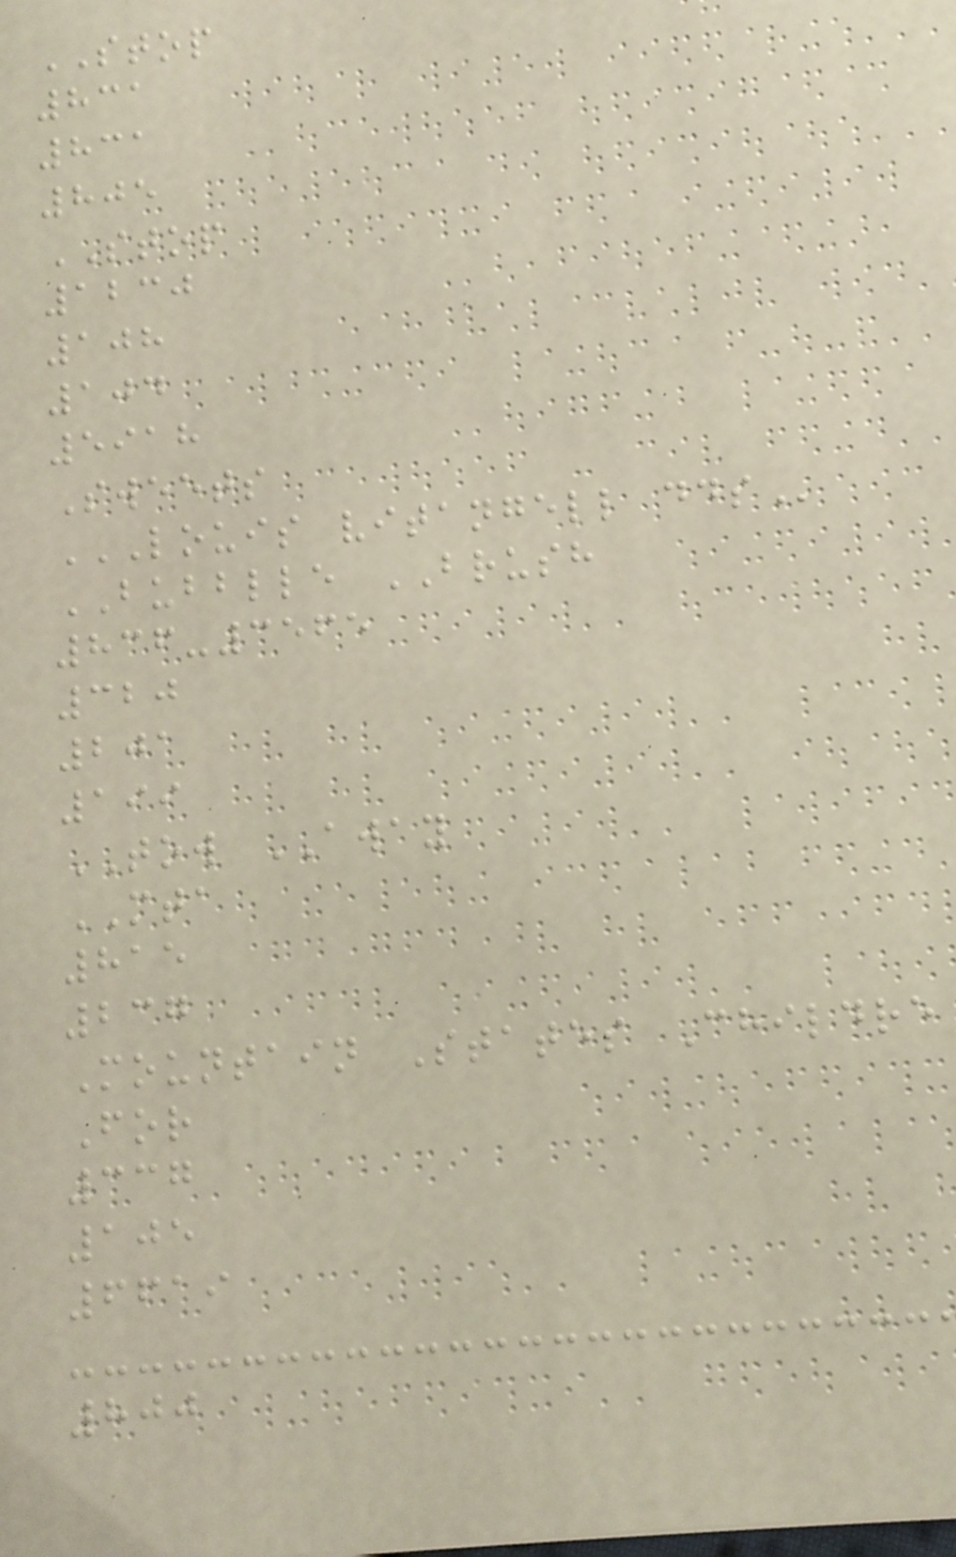STOP
831
831
805
STOP
1230
108
104
5918
Sweets
LOUIS VITANGELL DDS
BUBBLLE BRUSH
836-3565
320
201
199
TOW AWAY
MTA
815
237
Mountain States Childre
For
337
105
6619
800
